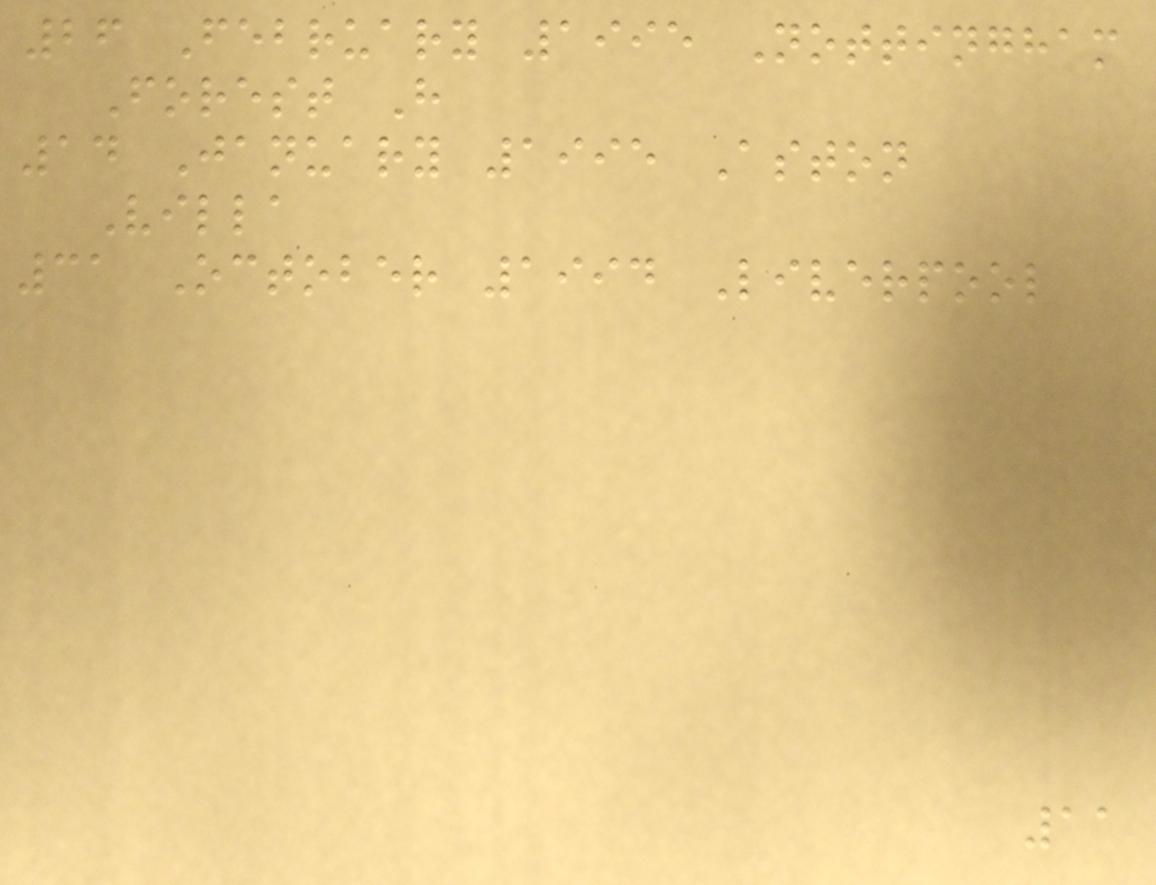26 February 1995 Nottingham
Forest H
14 January 1995 Aston
Villa
31 October 1994 Liverpool
11
